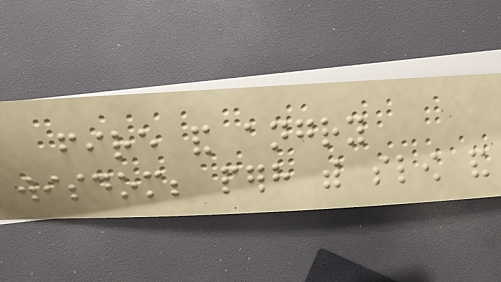fire and angry
wisdom; perhaps with slow and
